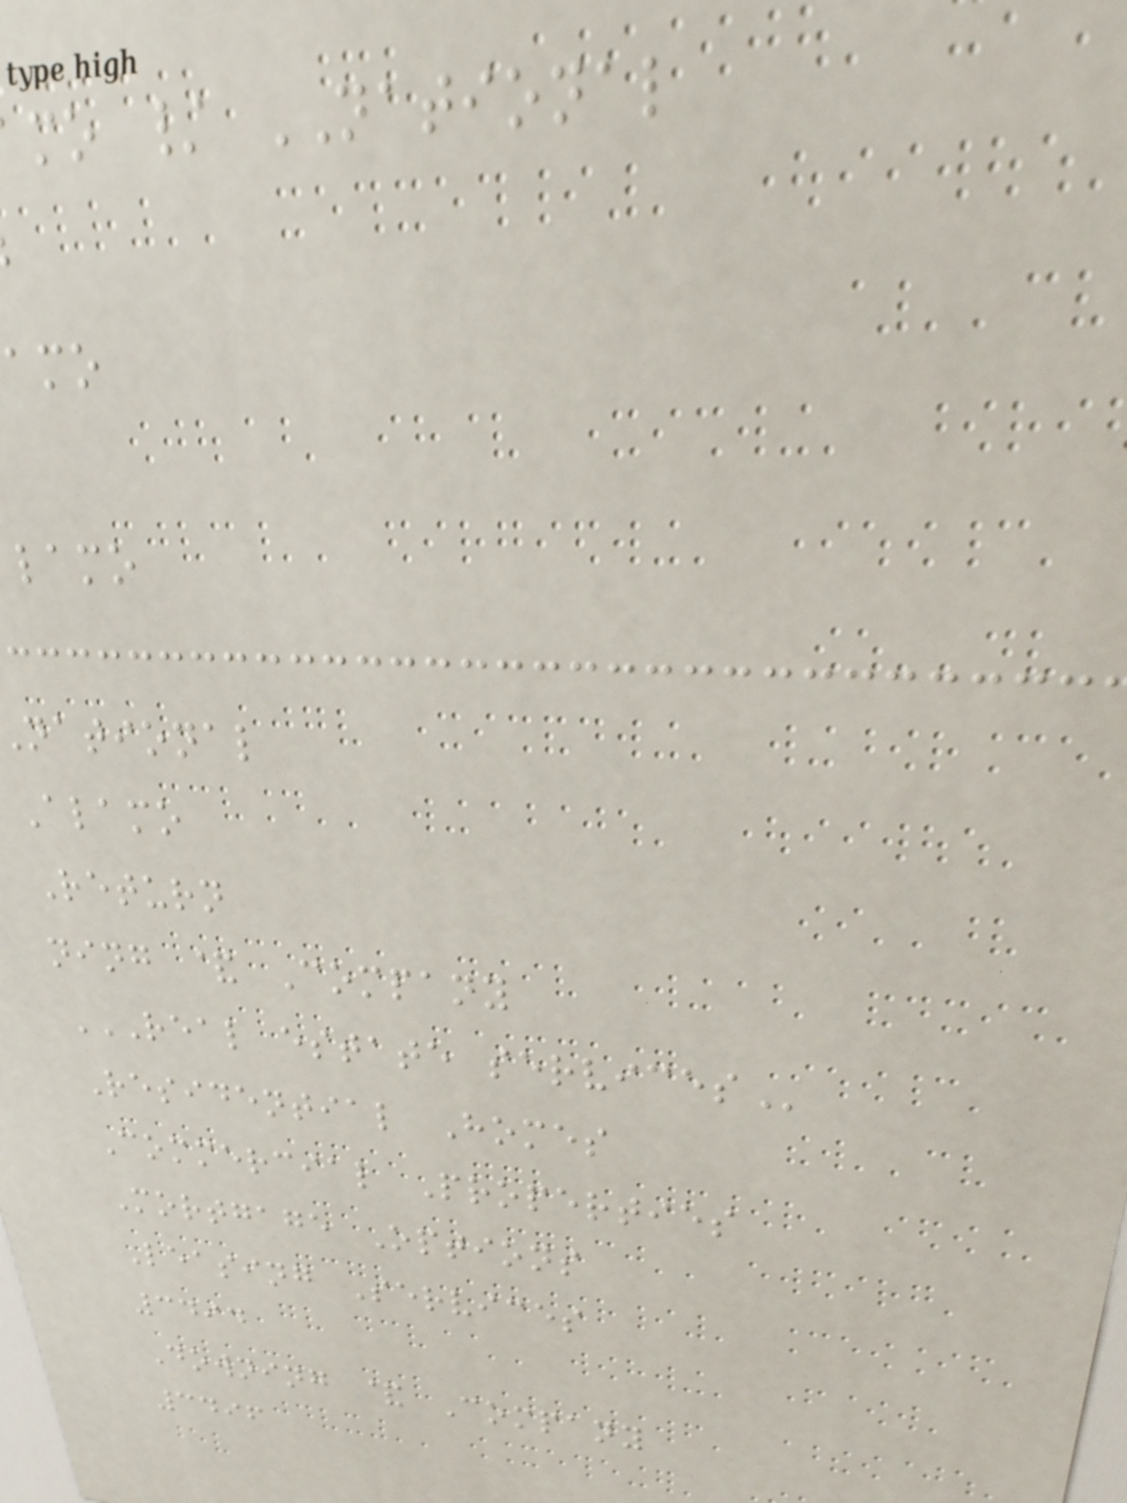mo / NATIONAL
lamo
national
Alamo
Return
ning & Company
REAL ESTATE SERVICES
Residential Homes
Commercial Properties
Mortgage Options
Leasing Services
3494
Downing & Company
3496
